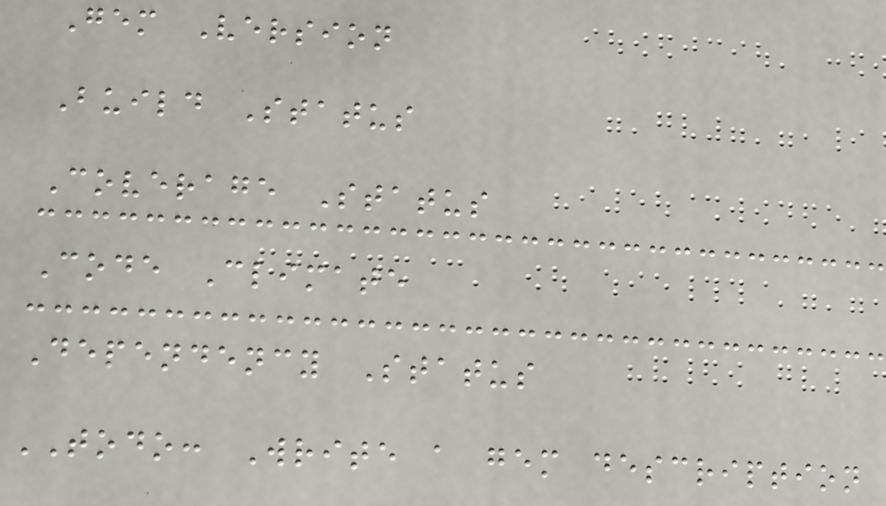Gem Version
Build Status
Coverage Status
Code Climate
Dependency Status
TODO: Write a gem description
